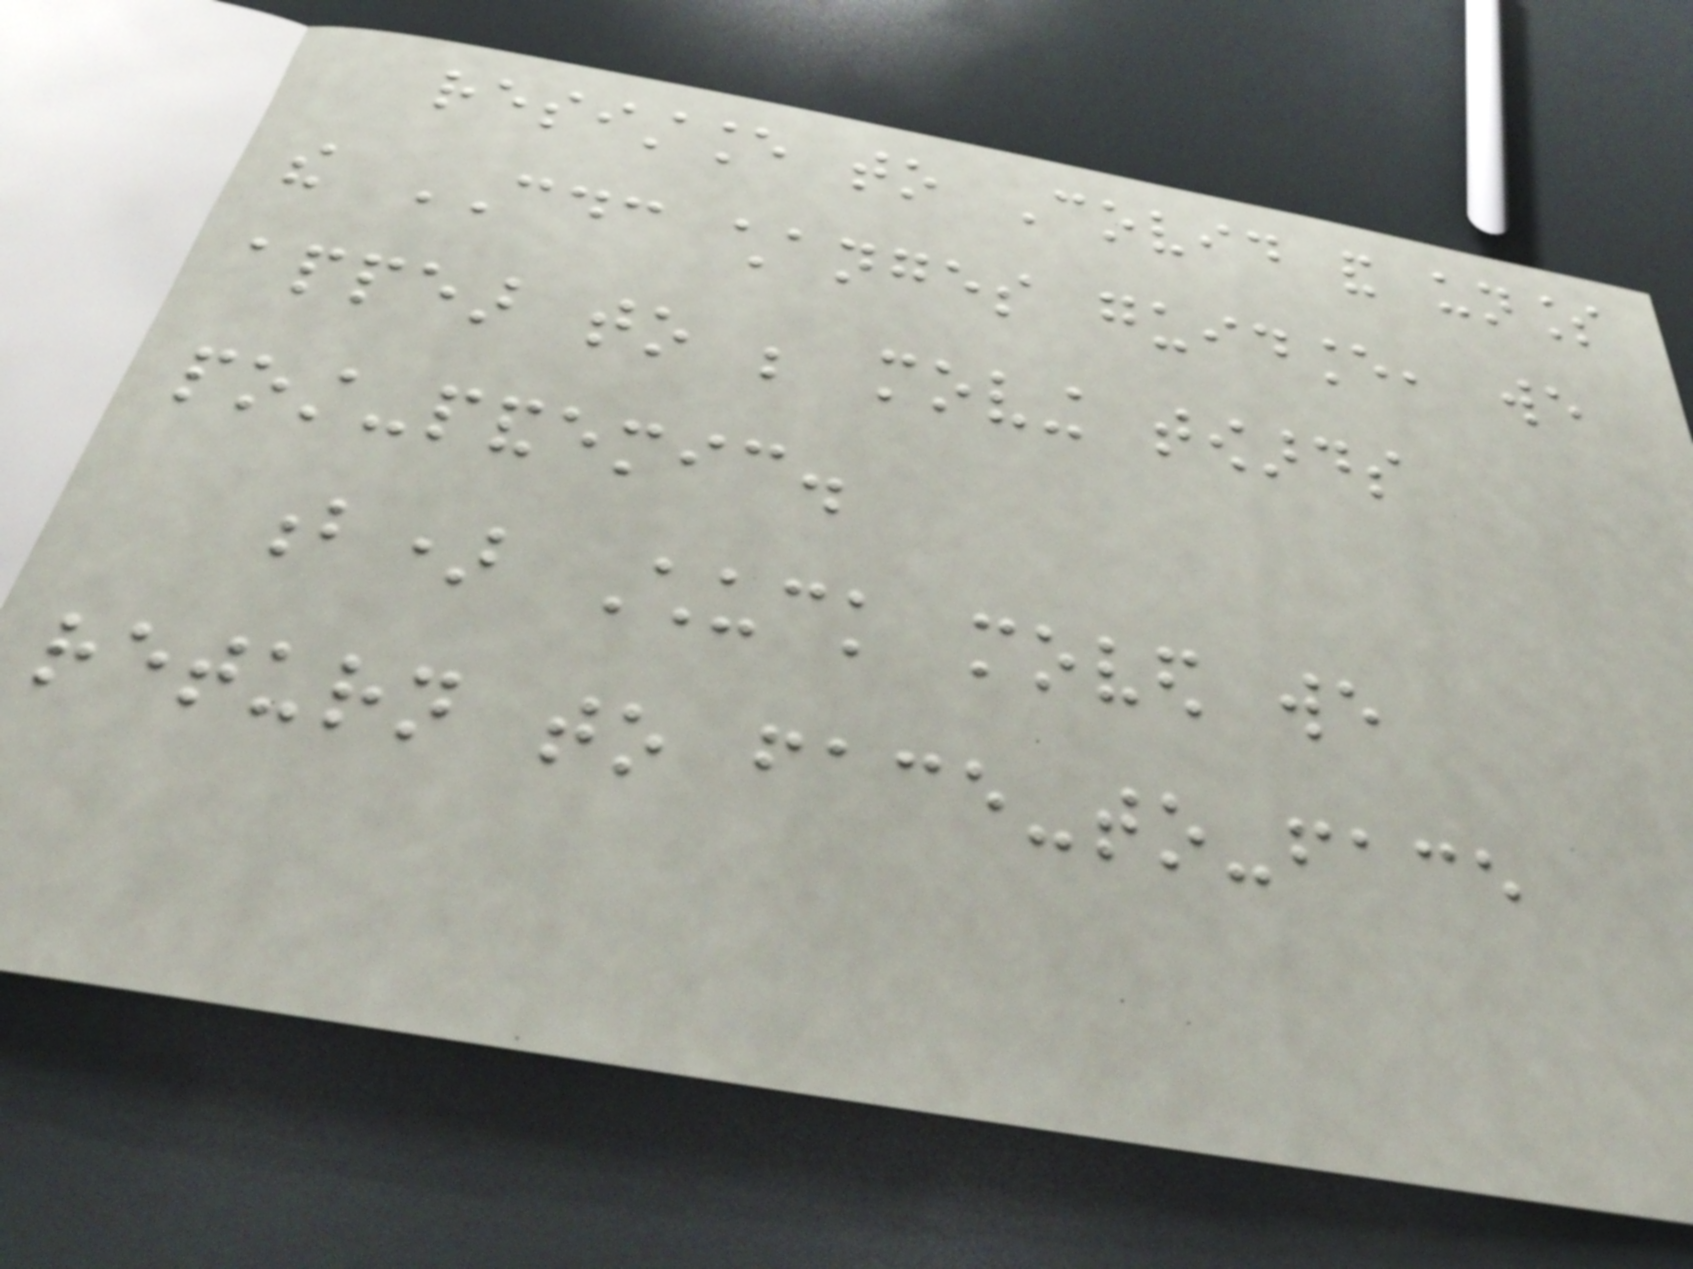resistance to Covid and unless
the CDC changes guidance, we
appear to be moving towards
post-pandemic.
b) Chuck moved we
return to face-to-face
